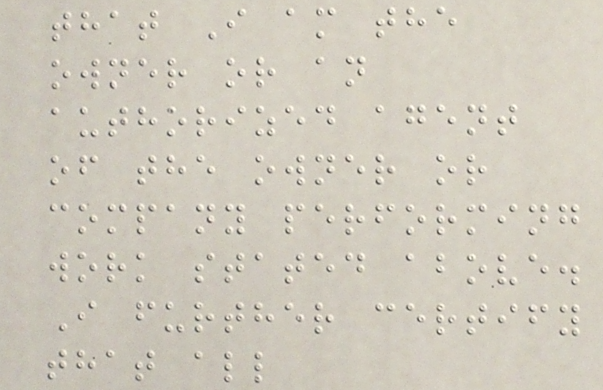that I am the
owner or an
authorized agent
of the owner or
company performing
work stated above.
I further certify
that all
